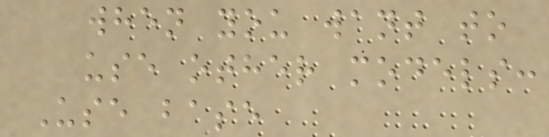when you want to
use other models:
Use base
